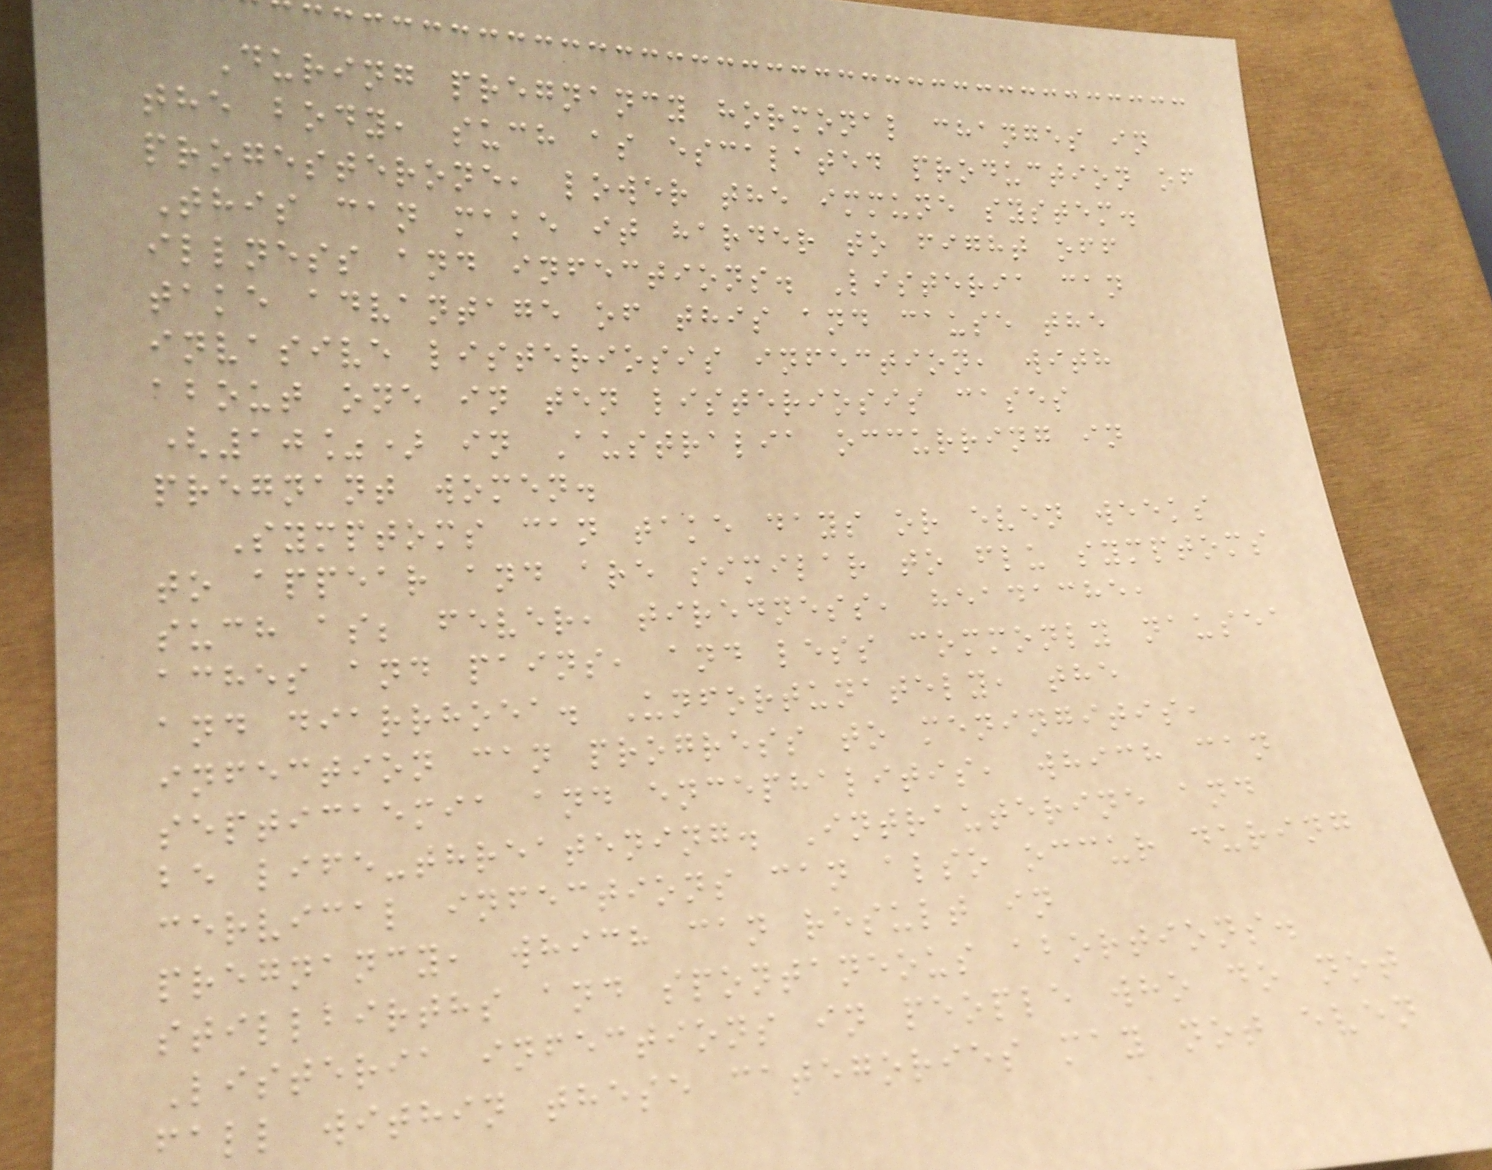During pregnancy hormonal changes in
the body, such as escalated production of
progesterone, lower the immune system.
This can make it harder to fight off
illness and infections. Listeria can
take advantage of this and cause the
invasive listeriosis infection, with
about one in ten listeriosis cases
(10%) in Australia occurring in
pregnant women.
Symptoms can take days or even weeks
to appear and are similar to flu symptoms
such as; fever, tiredness, headache,
aches and pains, and less commonly nausea
and diarrhoea. Unfortunately, the
infection can progress to meningitis,
septicaemia and encephalitis, which can
be life-threatening. Intrauterine and
cervical infections can also occur during
pregnancy, which can result in
stillbirths and spontaneous abortions.
Listeria infections in people who do not
fall within these categories may not even
